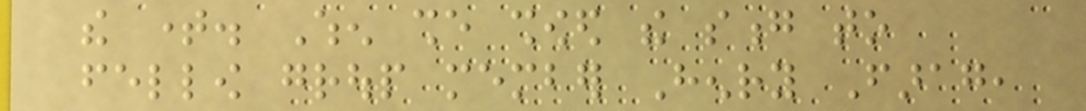the time. When she showed the song to
fellow group member Henry Farag,
